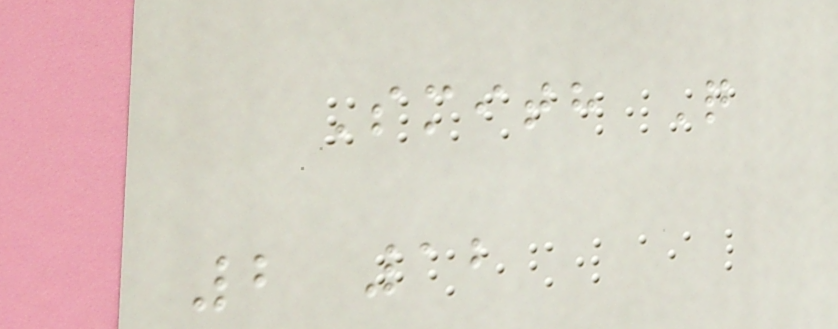Smith Q
2 12
